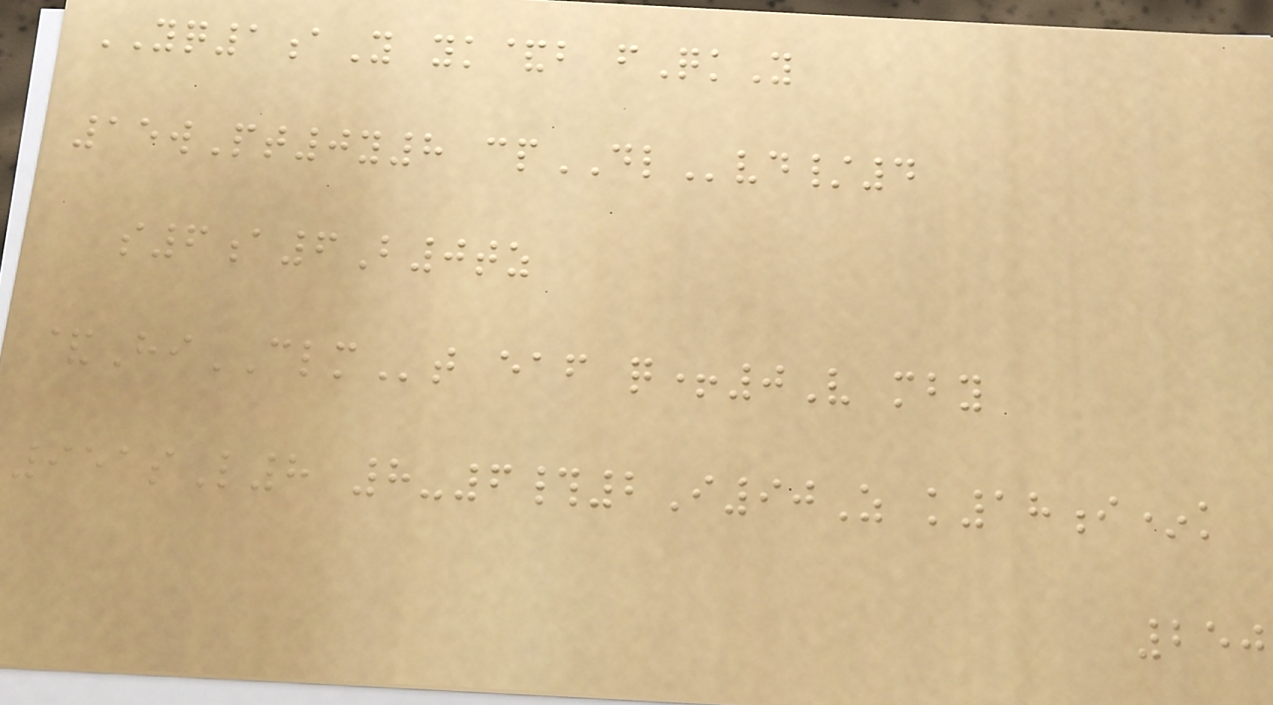YQ1aY yk&b fQkY
15wPt0y8 cpDLvd/4
s6a6B0tz
&HiCLMt eaf q+0V mby
951sL8 8-6#2I90Z k18i*k
250
